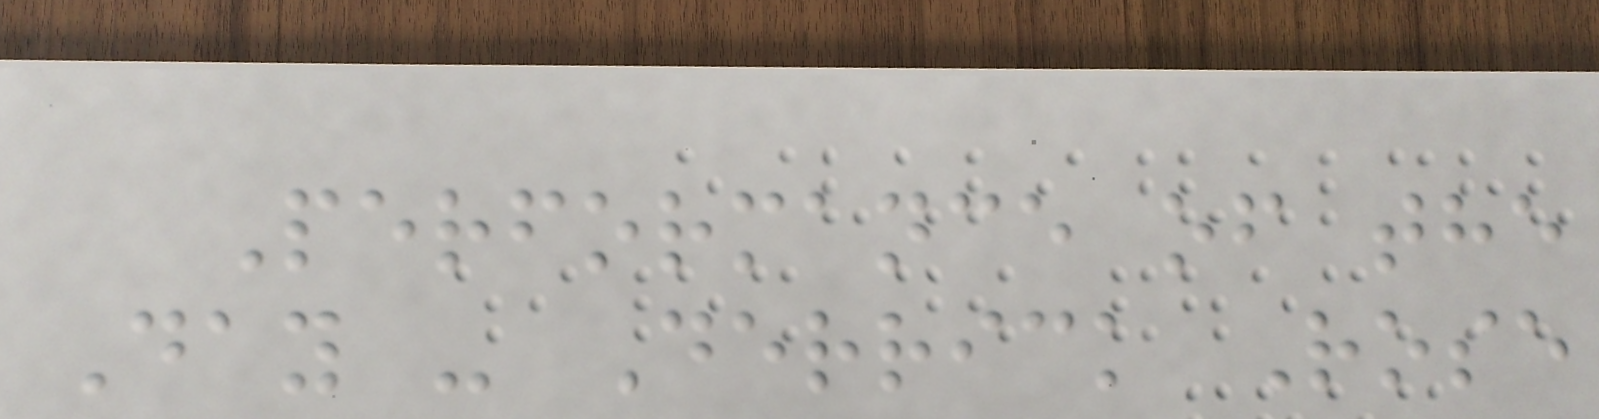Performance of the
Day - Derrick Rose
